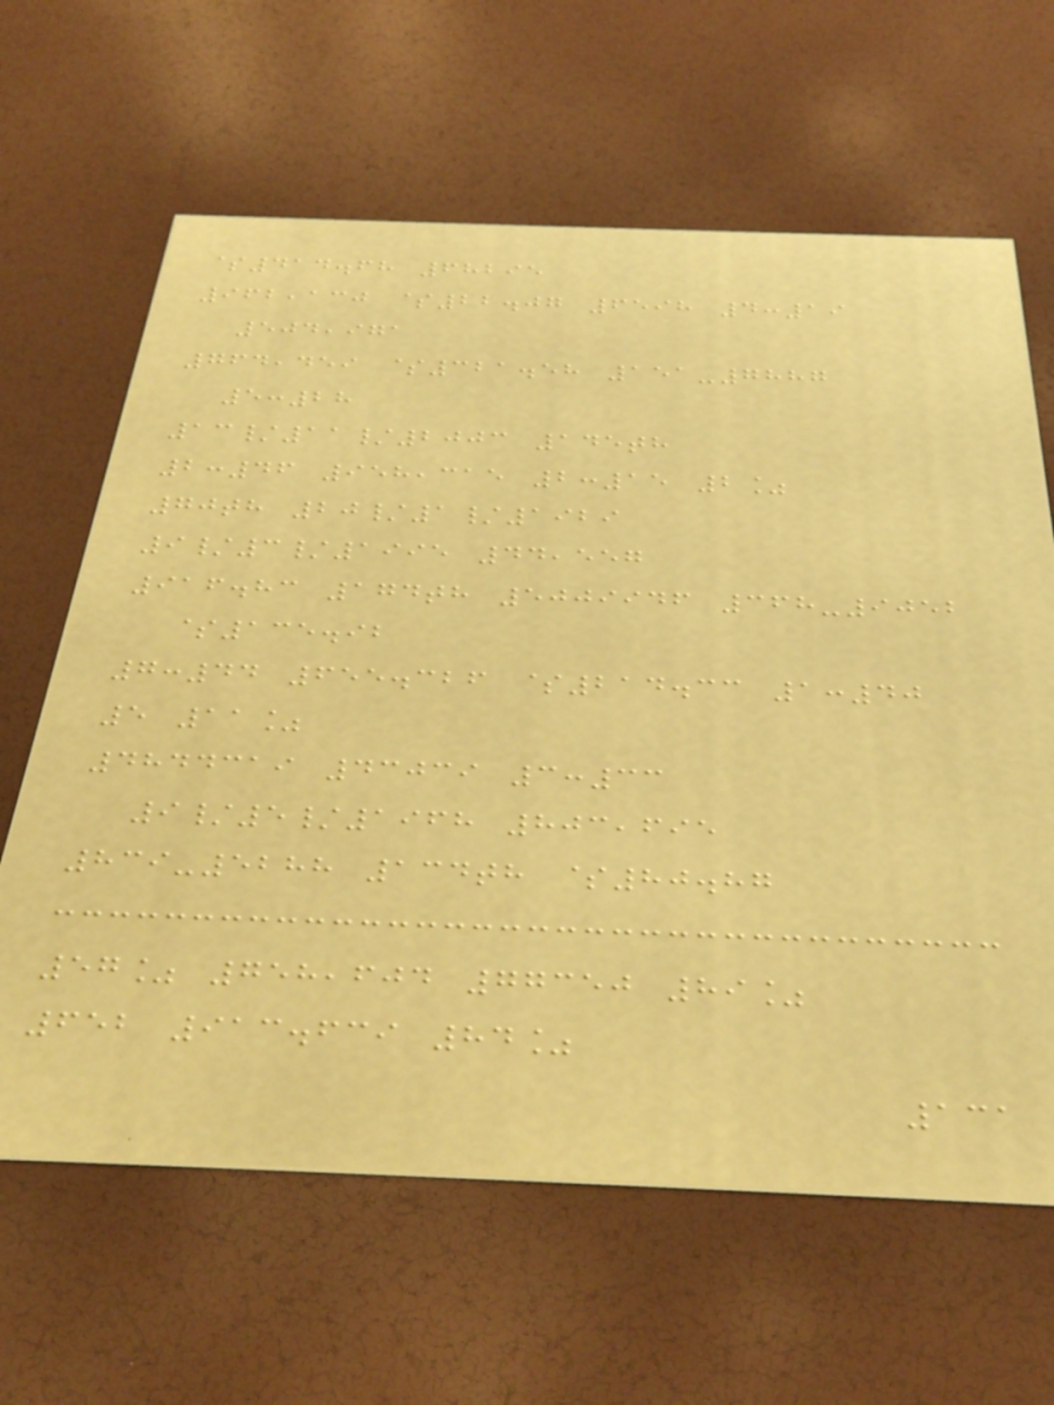$414.68 68295
962,130 $22.07 6598 4:19
504,971
764,459 $321.58 151-7887
5:28
13/11/2003 145th
2:46 958,315 2:15 2%
70th 20/1/1929
9/3/1995 44,557
916.83 174th 5009946 368-9052
$135.92
7:44 655.326 $214.33 1:40
5 11%
4844319 43039 3:33
9/5/1968 803,695
839-5288 134th $80.87
57% 758,604 77350 89%
652 913.639 84%
131
